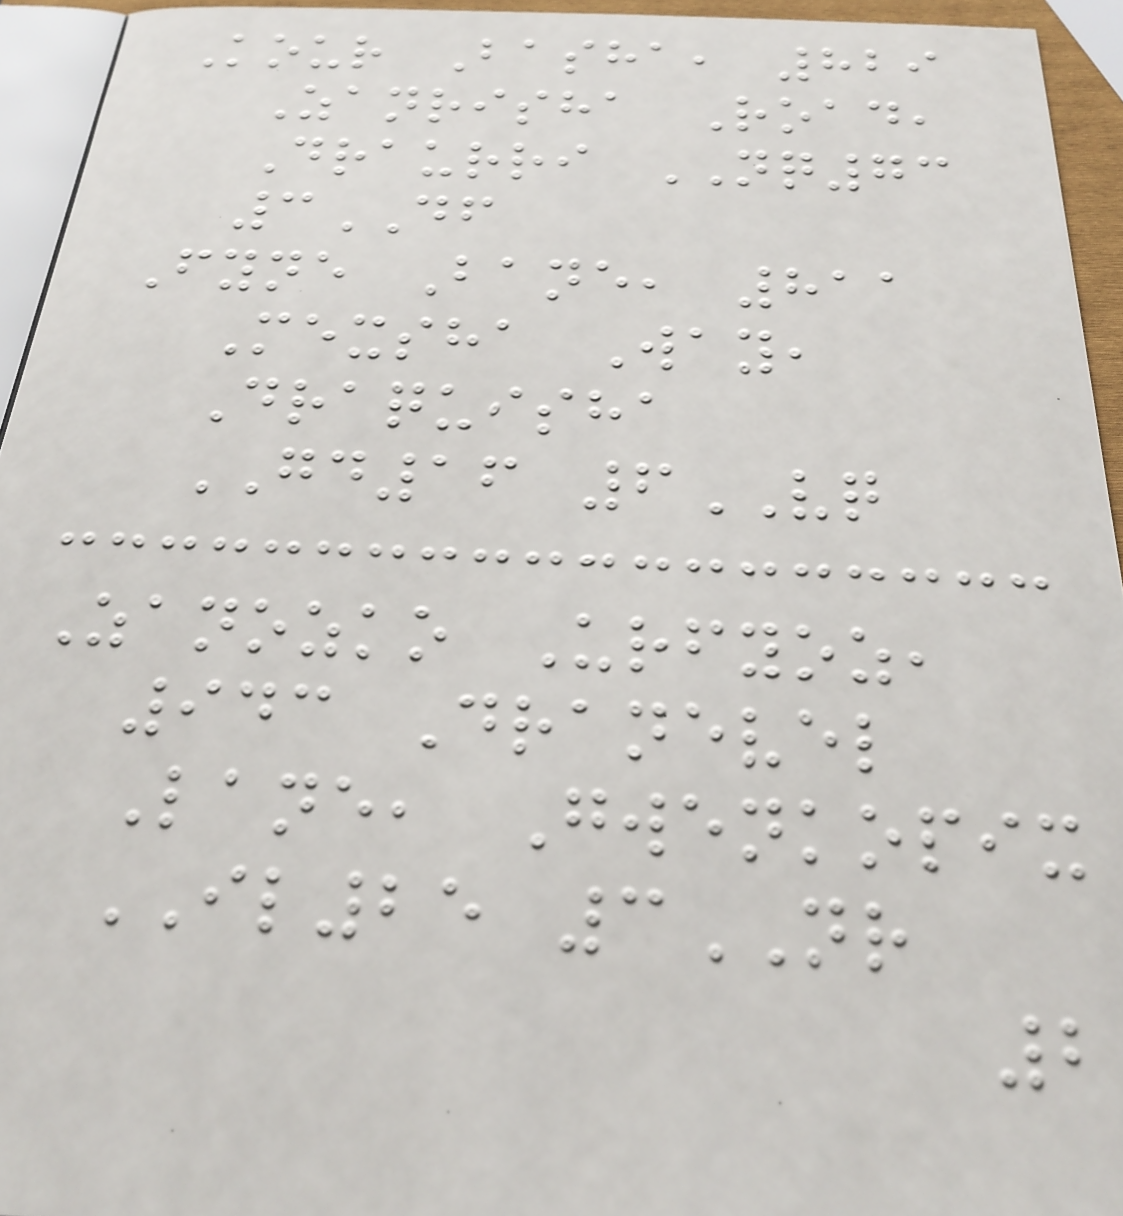Kour Basha, 829
Zanrisha Road,
Draurri NQ73
3DF
Fyne Bane, 811
Mexsha Way,
Draquisha
GD16 6VQ
Zanozko Urfyoz,
943 Dranevel
Lane, Gwenkopix
IL25 3NR
2
